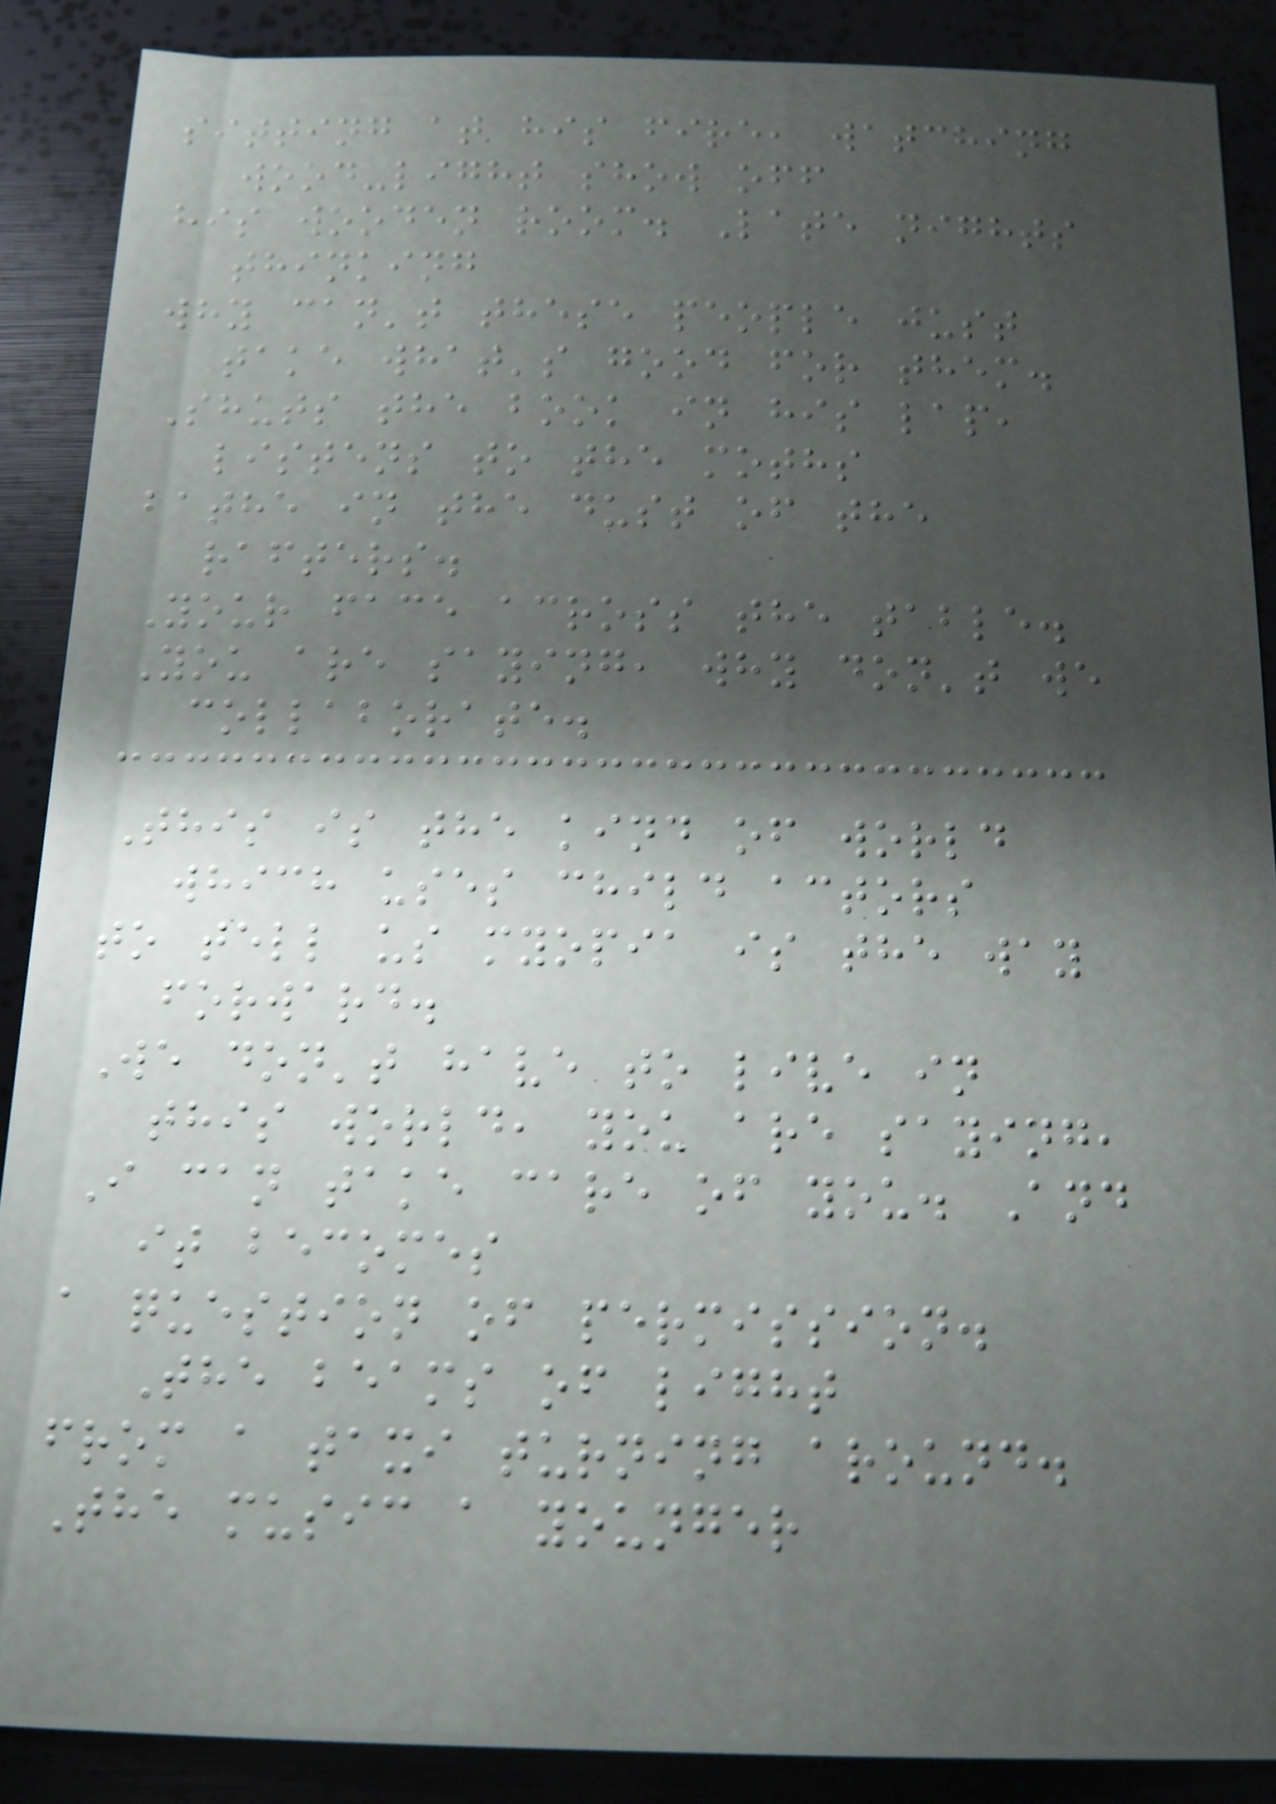sitting at his fire, watching
wood-light show off
his wooden room. Late nights
thinking
why can't these people just
take what's good for them.
Shuts the book in his lap,
listens to the moths
bathe in the dust of the
rafters.
Your face across the table.
You are saying, why don't we
collaborate.
This is the kind of world
which uses child actors
to tell us myopia is the way
forward.
We don't have to live in
this world, you are saying,
I can take care of you. And
it becomes
a question of permission.
The beams of light
from a taxi turning around.
The music a younger
